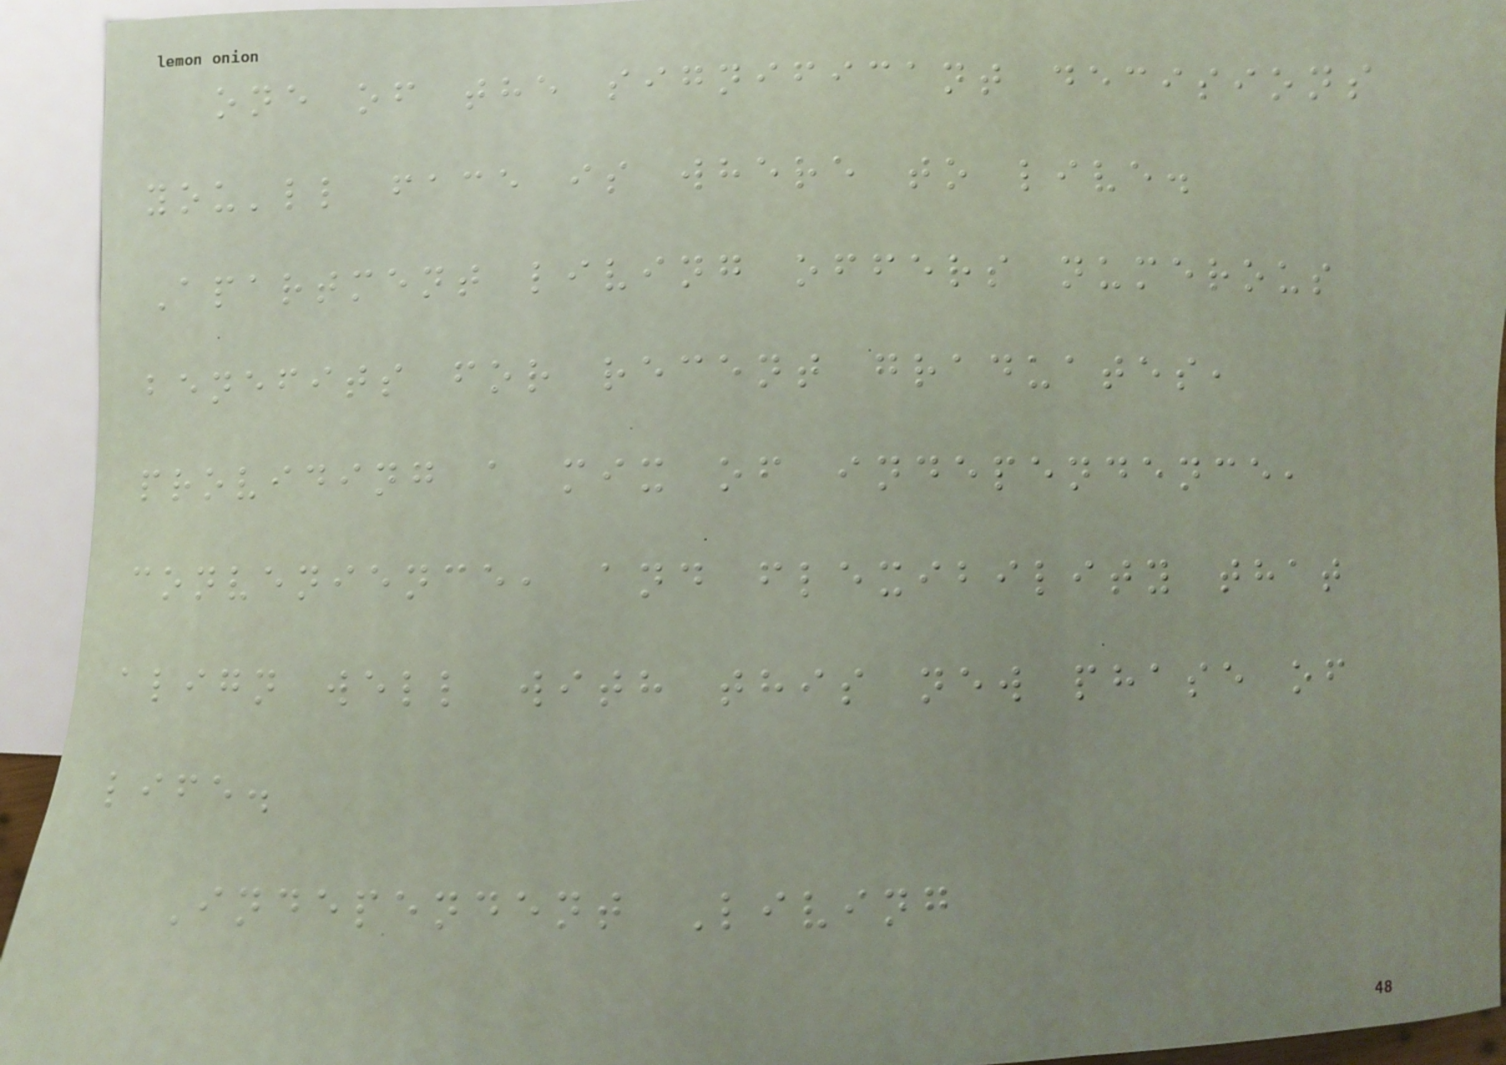one of the significant decisions
you'll face is where to live.
Apartment living offers numerous
benefits for recent graduates,
providing a mix of independence,
convenience, and flexibility that
align well with this new phase of
life.
Independent Living
